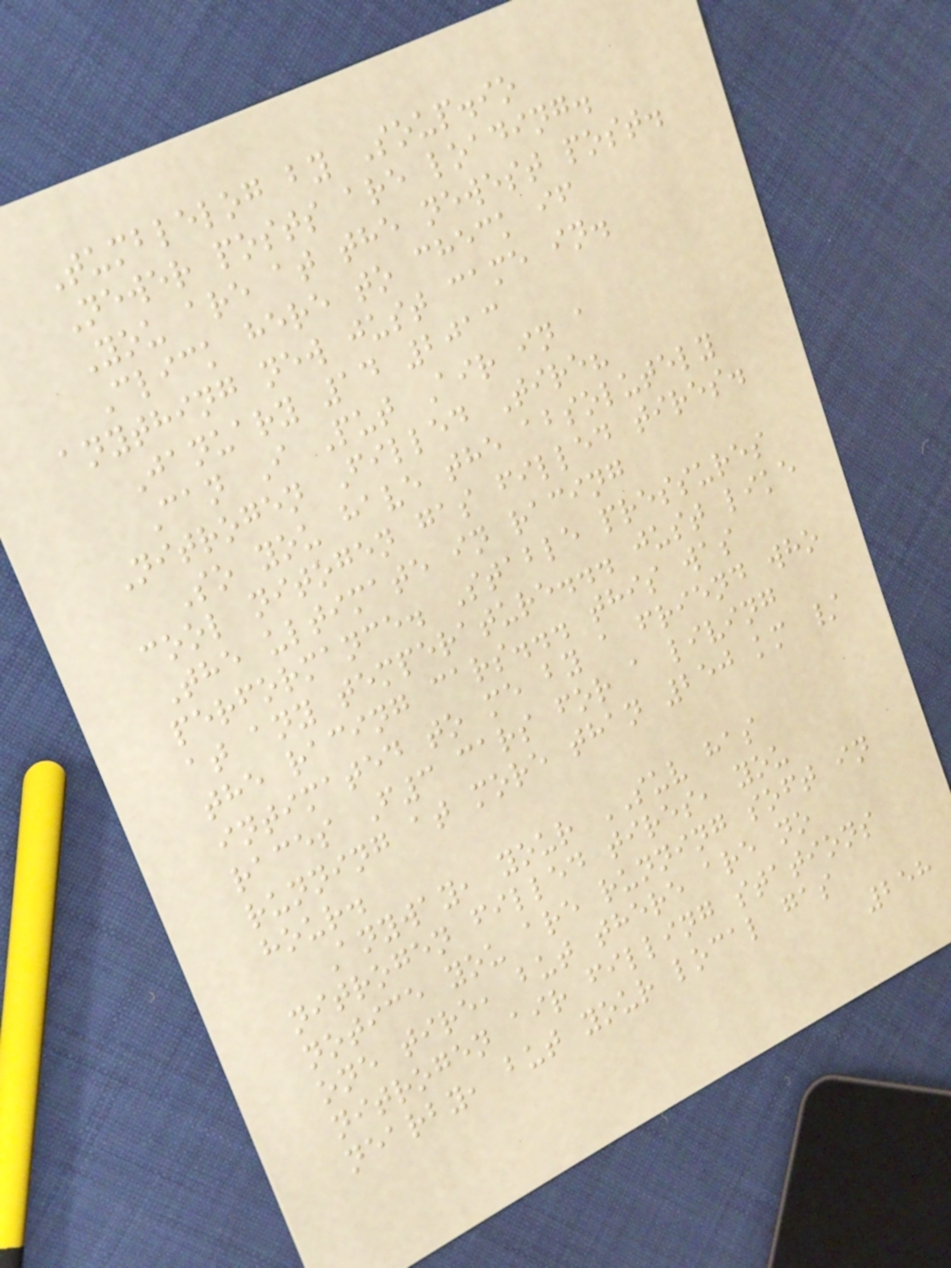Tumblelog by Soup.io
Newer posts are loading.
You are at the newest post.
Click here to check if
anything new just came in.
January 14 2013
Can I Put Air in a
Nitrogen Filled Tire?
So you have the absolutely
cool nitogen gas filled tires.
The ultimate in racing
performance. Stable pressures
at any temperature... just like
the racing cars... this was
intimated to me by a friend who
races F3 cars for a living
running at more than 250 km /
hour.
Anyway, your SUV has
nitrogen filled tires, you
notice you are running soft in
one tire, but there are no
nitrogen air filling stations
nearby, but your local gas
258
